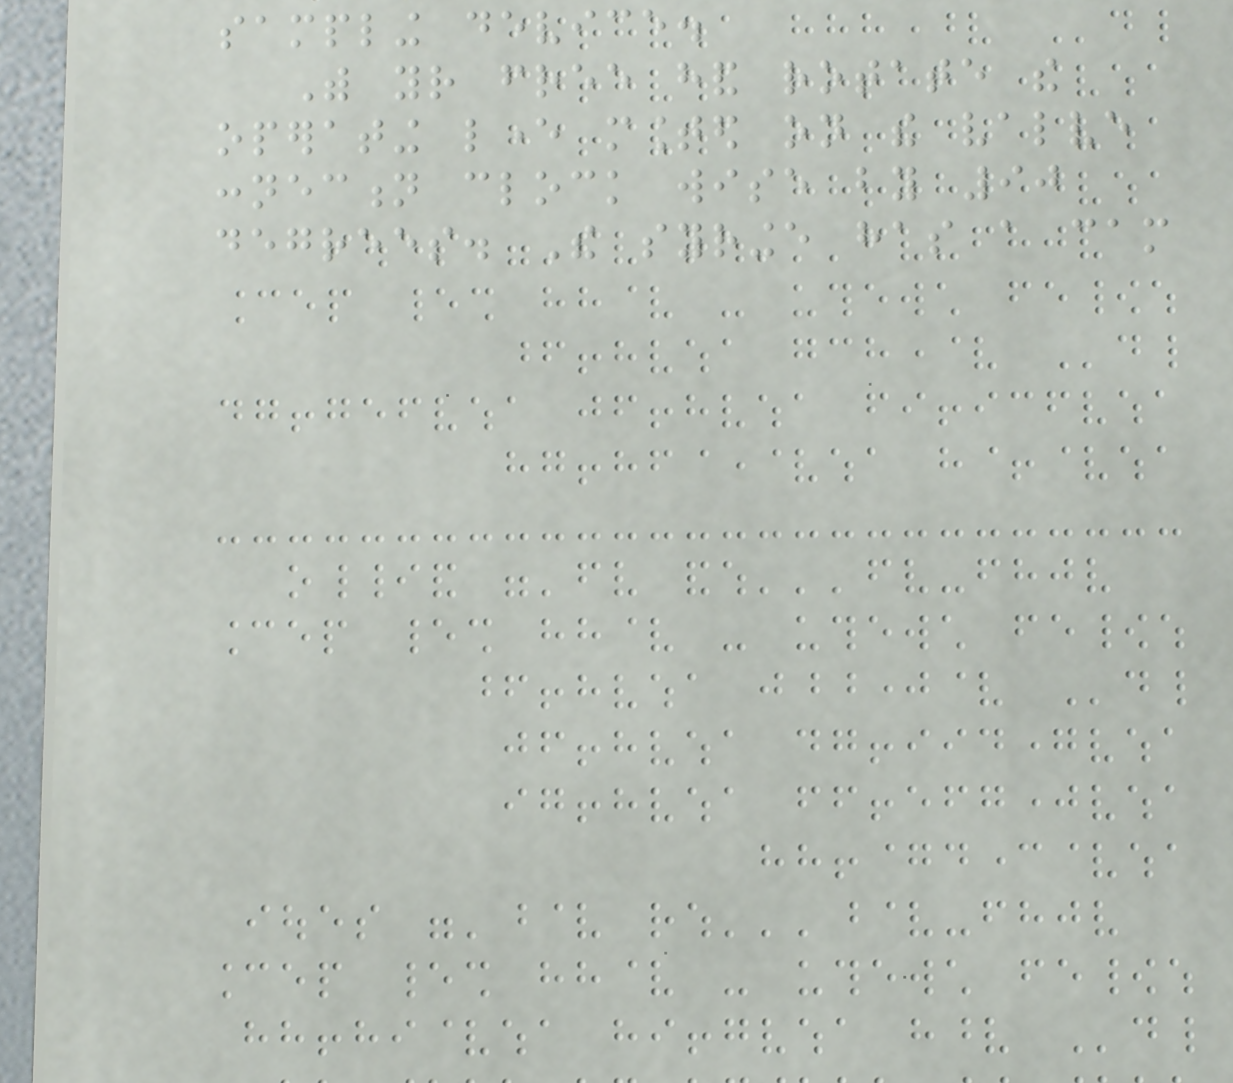sampling device.
With your free hand rotate the
operating lever mounted on the valve
connection clock wise by 90
degrees. The syringe has a cam
